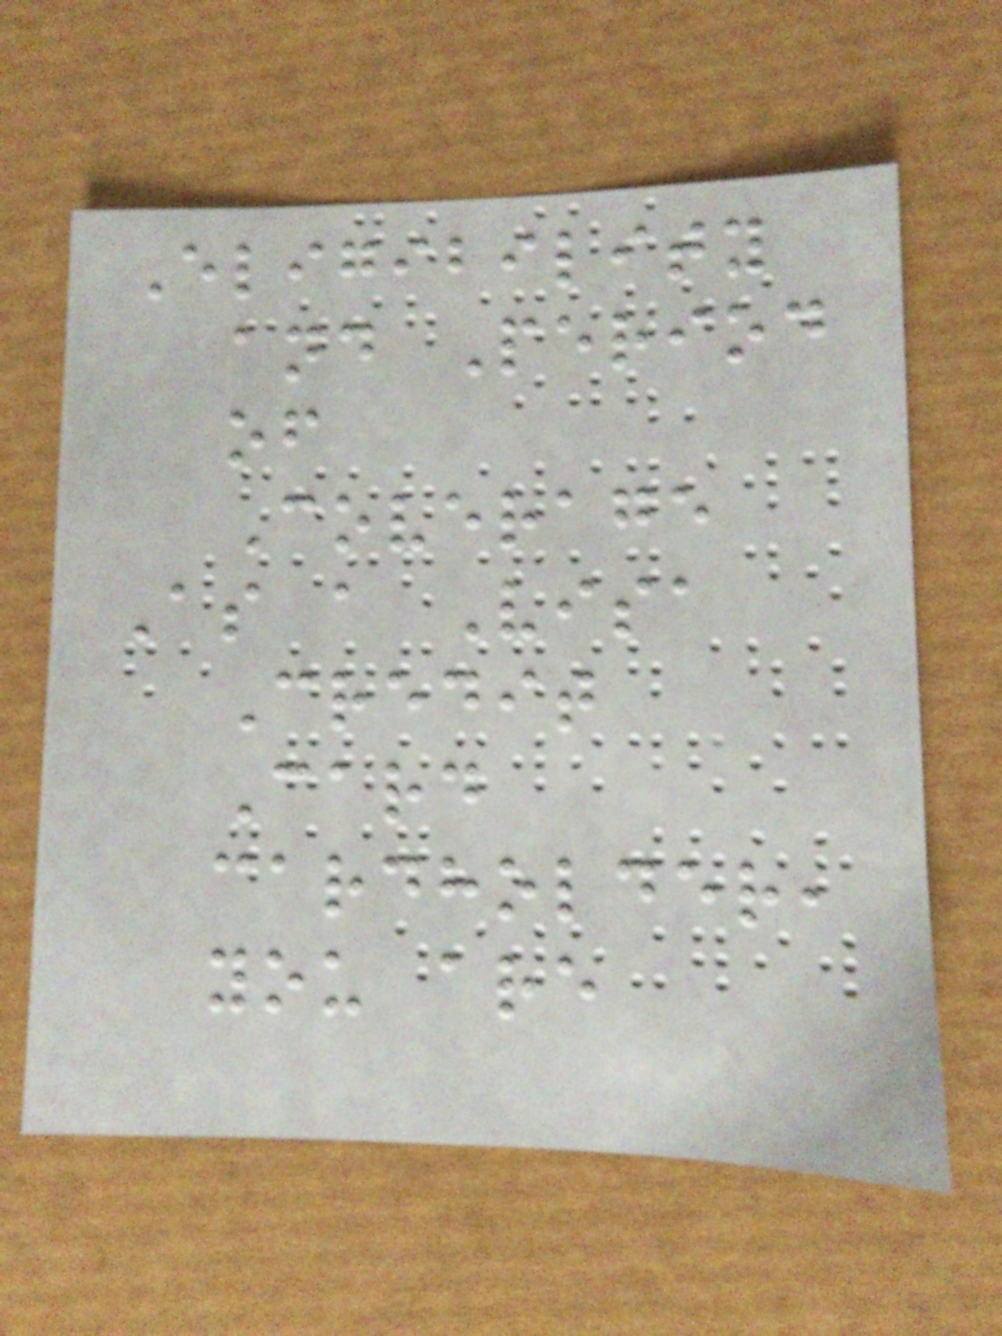Eligibility
and Period
of
Coverage
As a Visa
Credit
Card
cardholder,
you are
